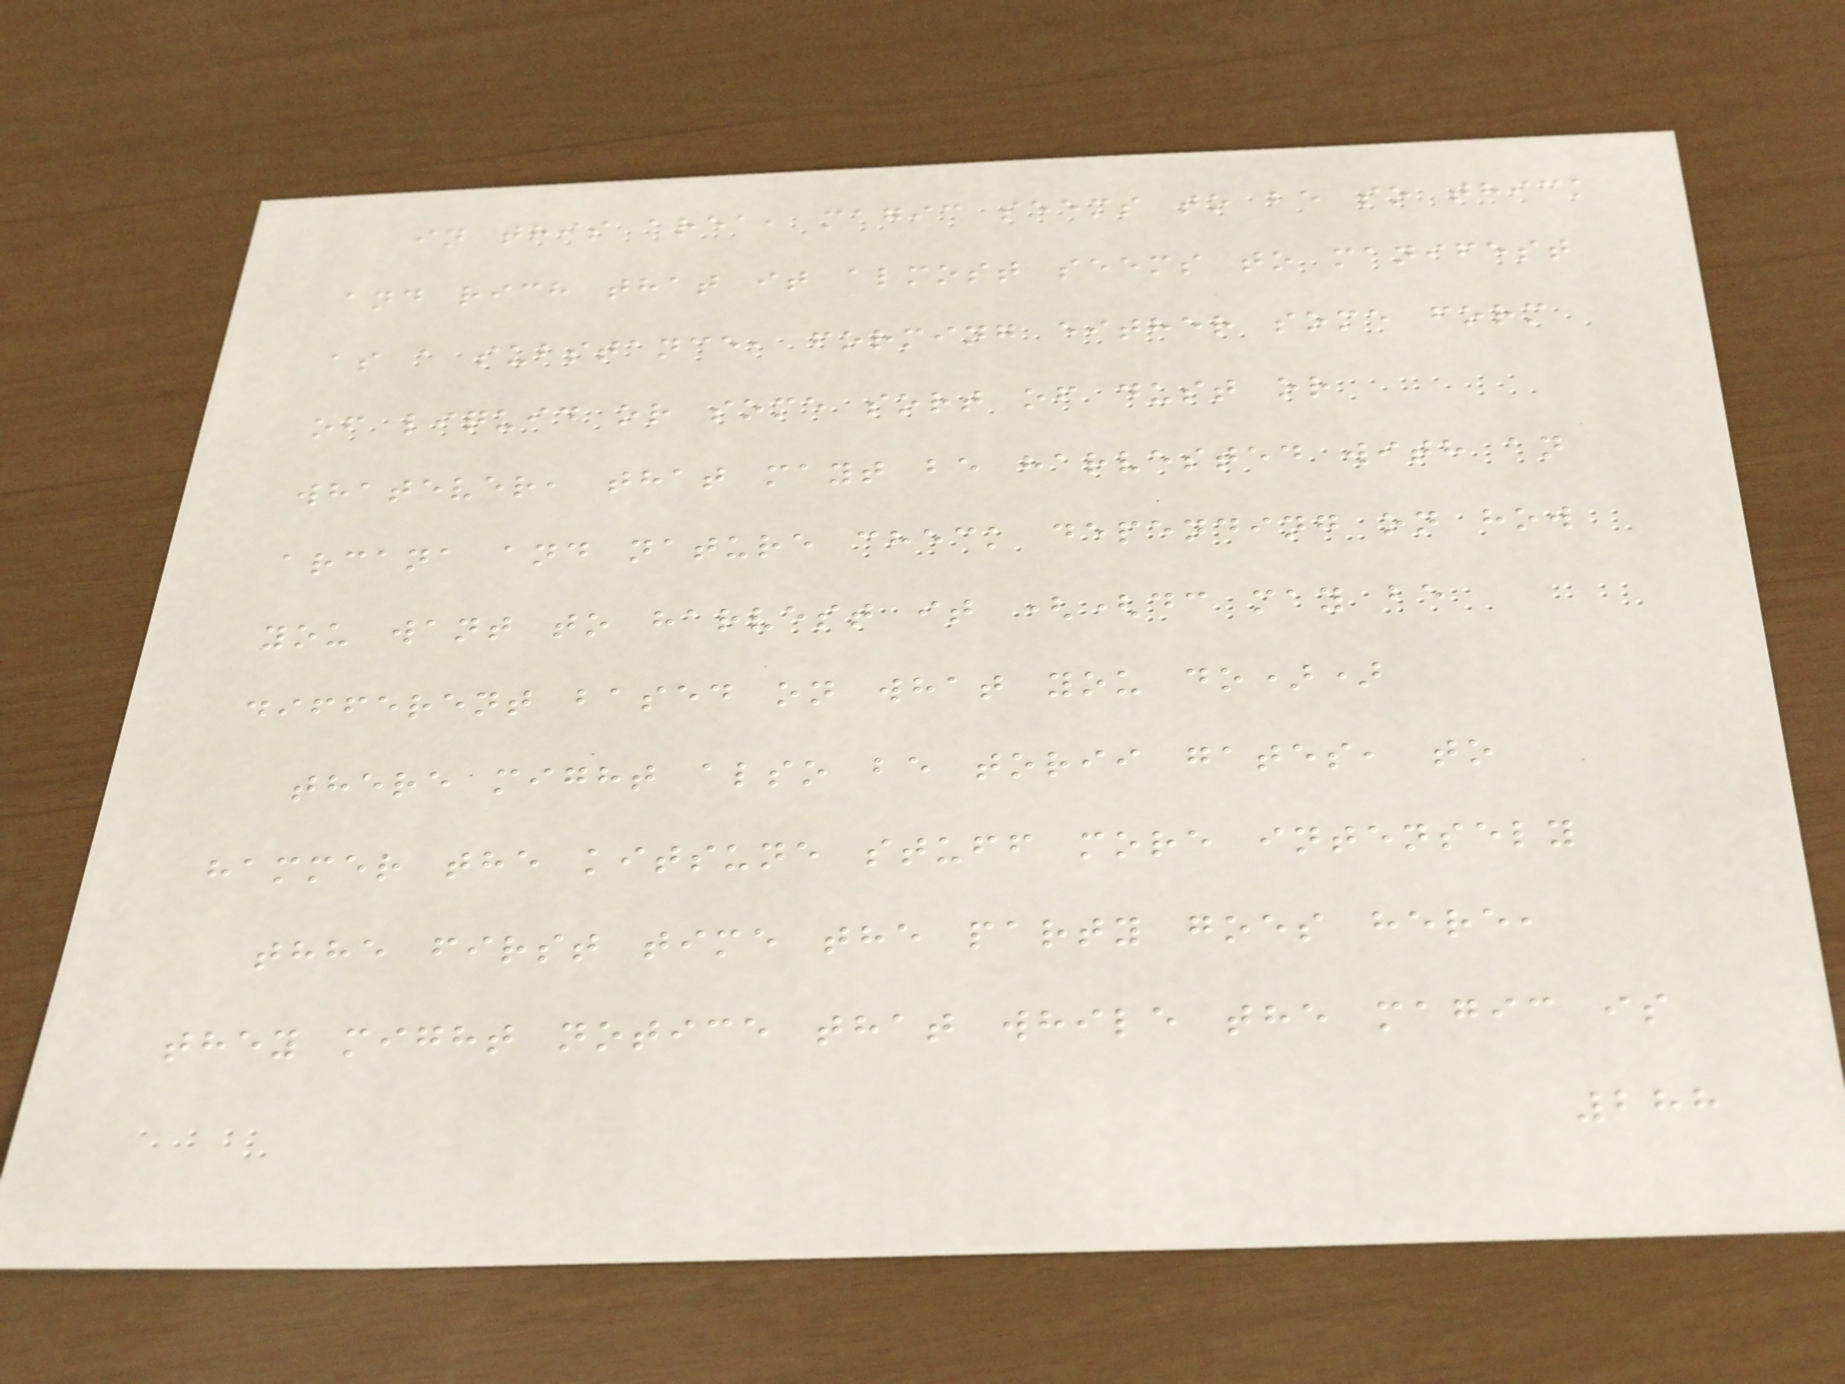in this area, magic seems to be so thick
and rich that it almost seems to manifest
as a substance, forming either some form
of liquid or some sort of dust or
whatever, that mayt be harvested with an
arcana and nature check depending on how
you want to harvest it ((dc may be
different based on what you do))
there might also be torii gates, to
hammer the kitsune stuff more intensely
thhe first time the party goes here,
they might notice that while the magic is
288
